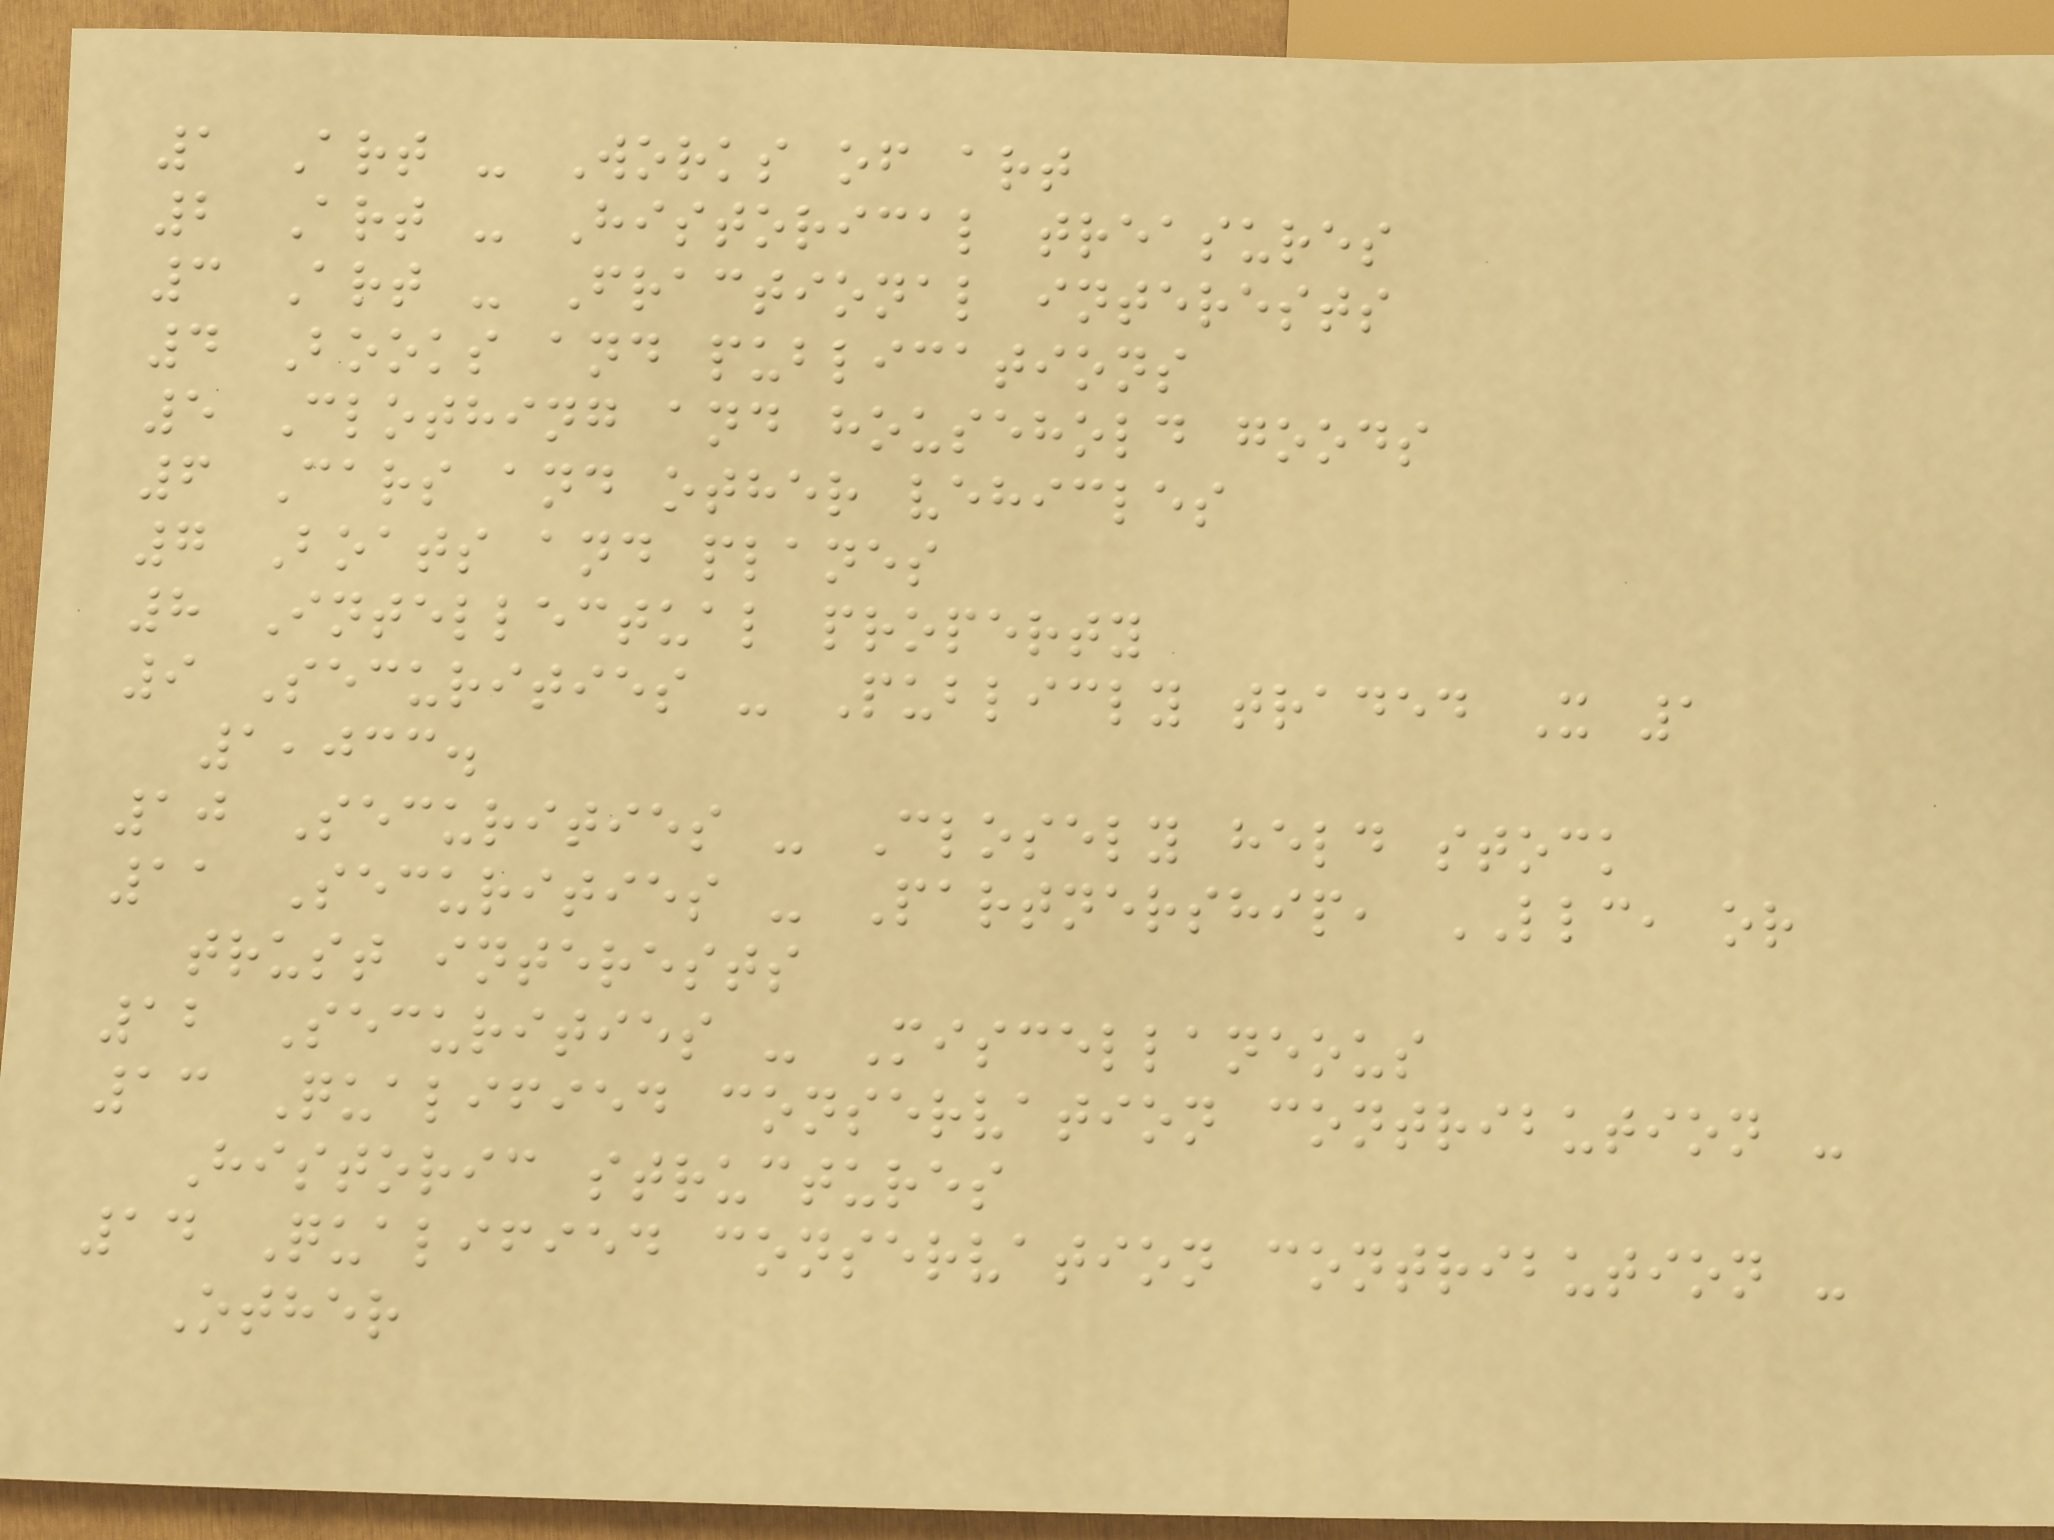1 Art - Works of art
2 Art - Historical treasures
3 Art - Fractional interests
4 Books and publications
5 Clothing and household goods
6 Cars and other vehicles
7 Boats and planes
8 Intellectual property
9 Securities - Publicly traded X 1
1,033.
10 Securities - Closely held stock
11 Securities - Partnership, LLC, or
trust interests
12 Securities - Miscellaneous
13 Qualified conservation contribution -
Historic structures
14 Qualified conservation contribution -
Other
